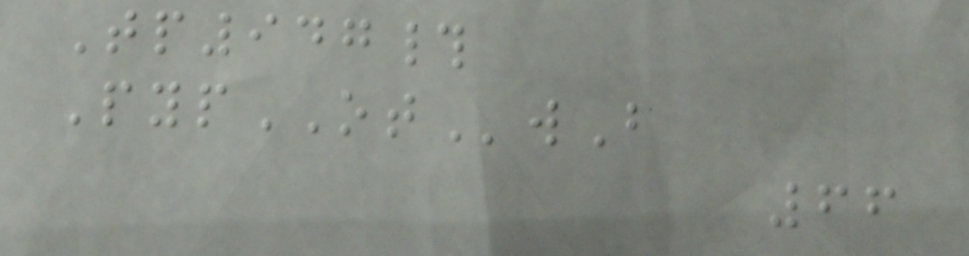Tp947#
PypOTwB
66
